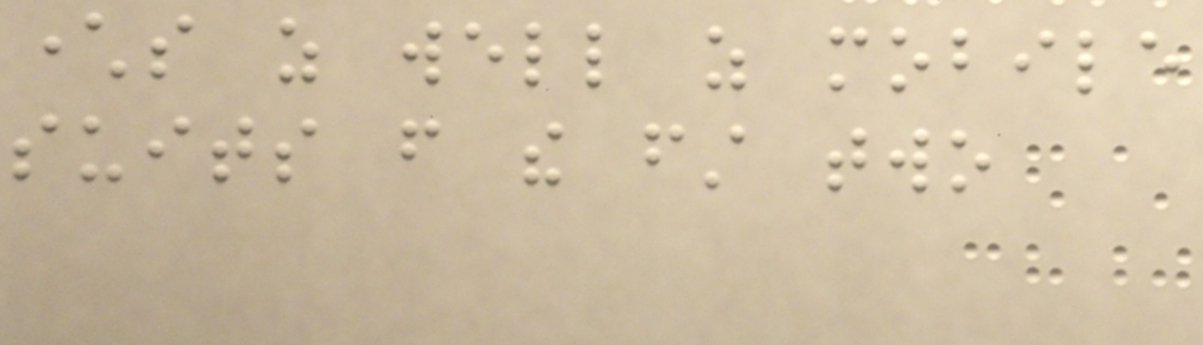characters as well as mobile
suits from the first two
